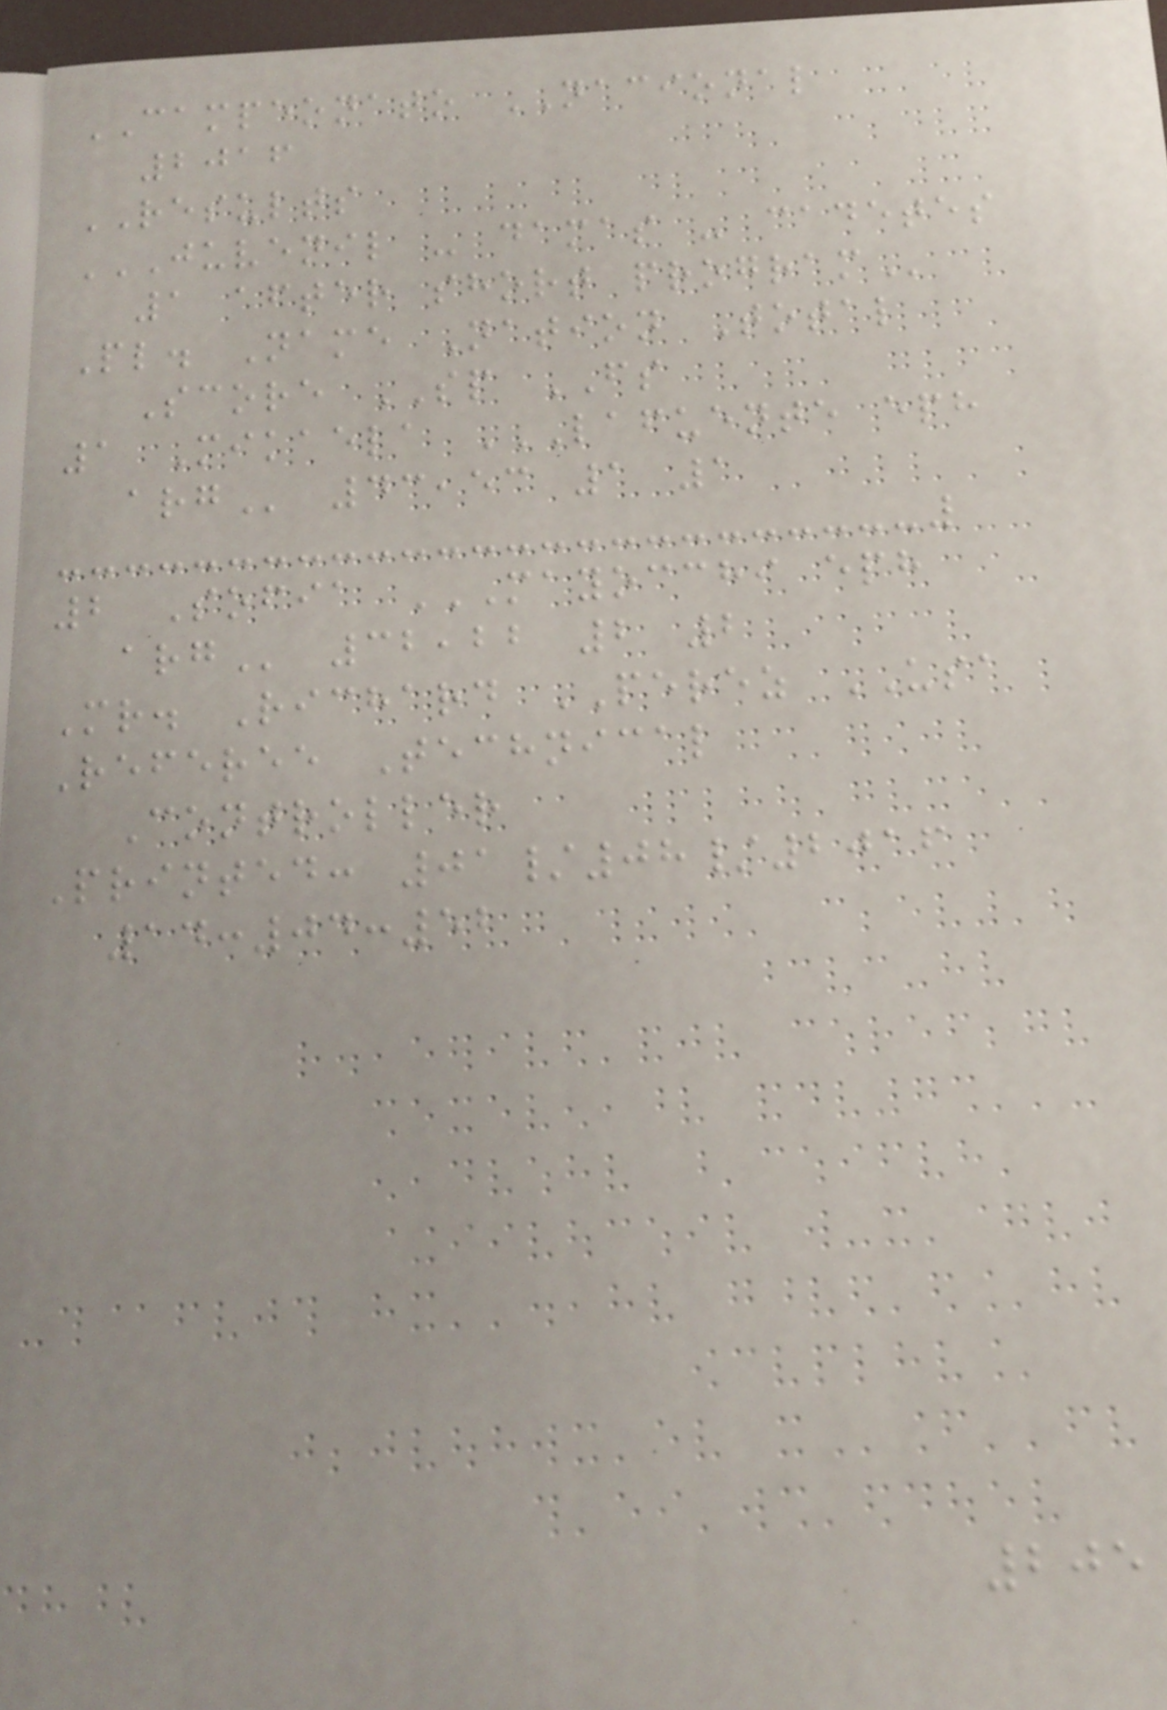CAMPEONATO NACIONAL
2016
RESULTS
JUVENIL - DAMAS - CADETES
1 AFTER SHORT PROGRAM
Pl. Name Nation Total
Score SP FS
1 Mikaela LAFUENTE EPH
ARG 43,53 1 1
2 Sofia MAYOCCHI EPH
ARG 32,22 2 2
Mr. Richard PEREZ USA
Referee Technical
Controller
Printed: 01/08/2016
14:04:52
205
